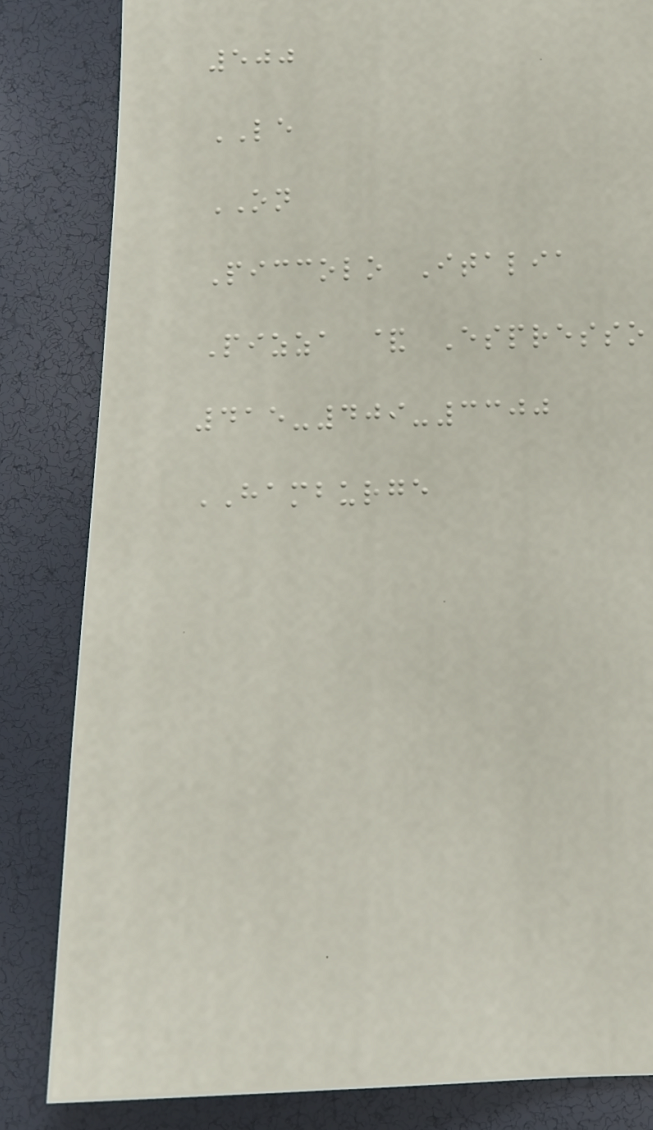500
LE
ON
Piccolo Italia
Pizza & Espresso
415-409-3300
HAMBURGE
